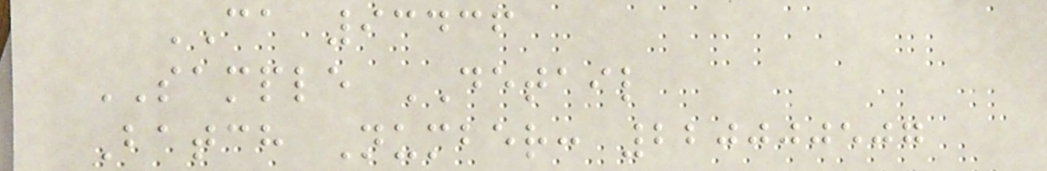CA 93436
SAMPLE DETAIL
Batch Number: 220000507
